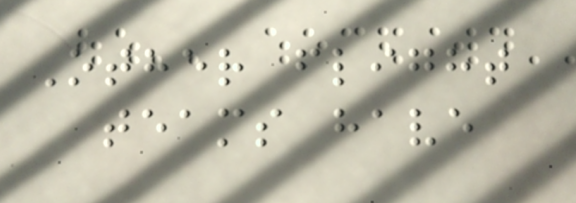Other flight
teams have
